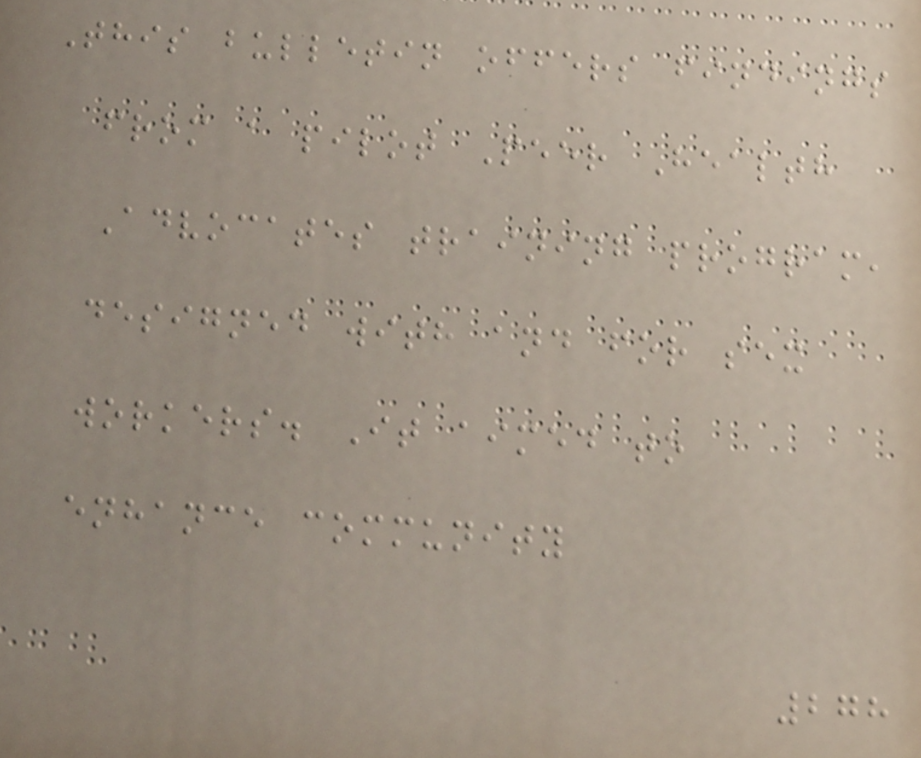This bulletin offers findings
from a pilot Peer Health
Advocates training program,
designed with and for sex
workers. It aimed to
enhance community
278
